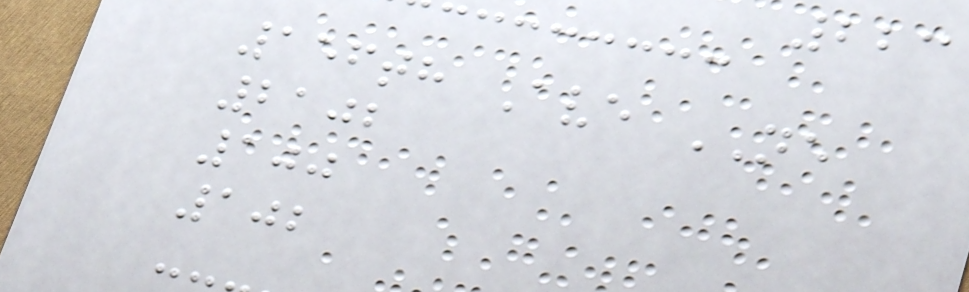223
156th Ave NE
2102
100
102
